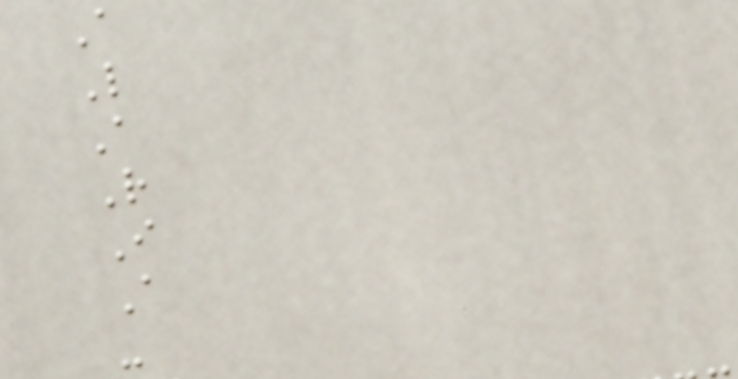A
L
A
R
I
A
-
